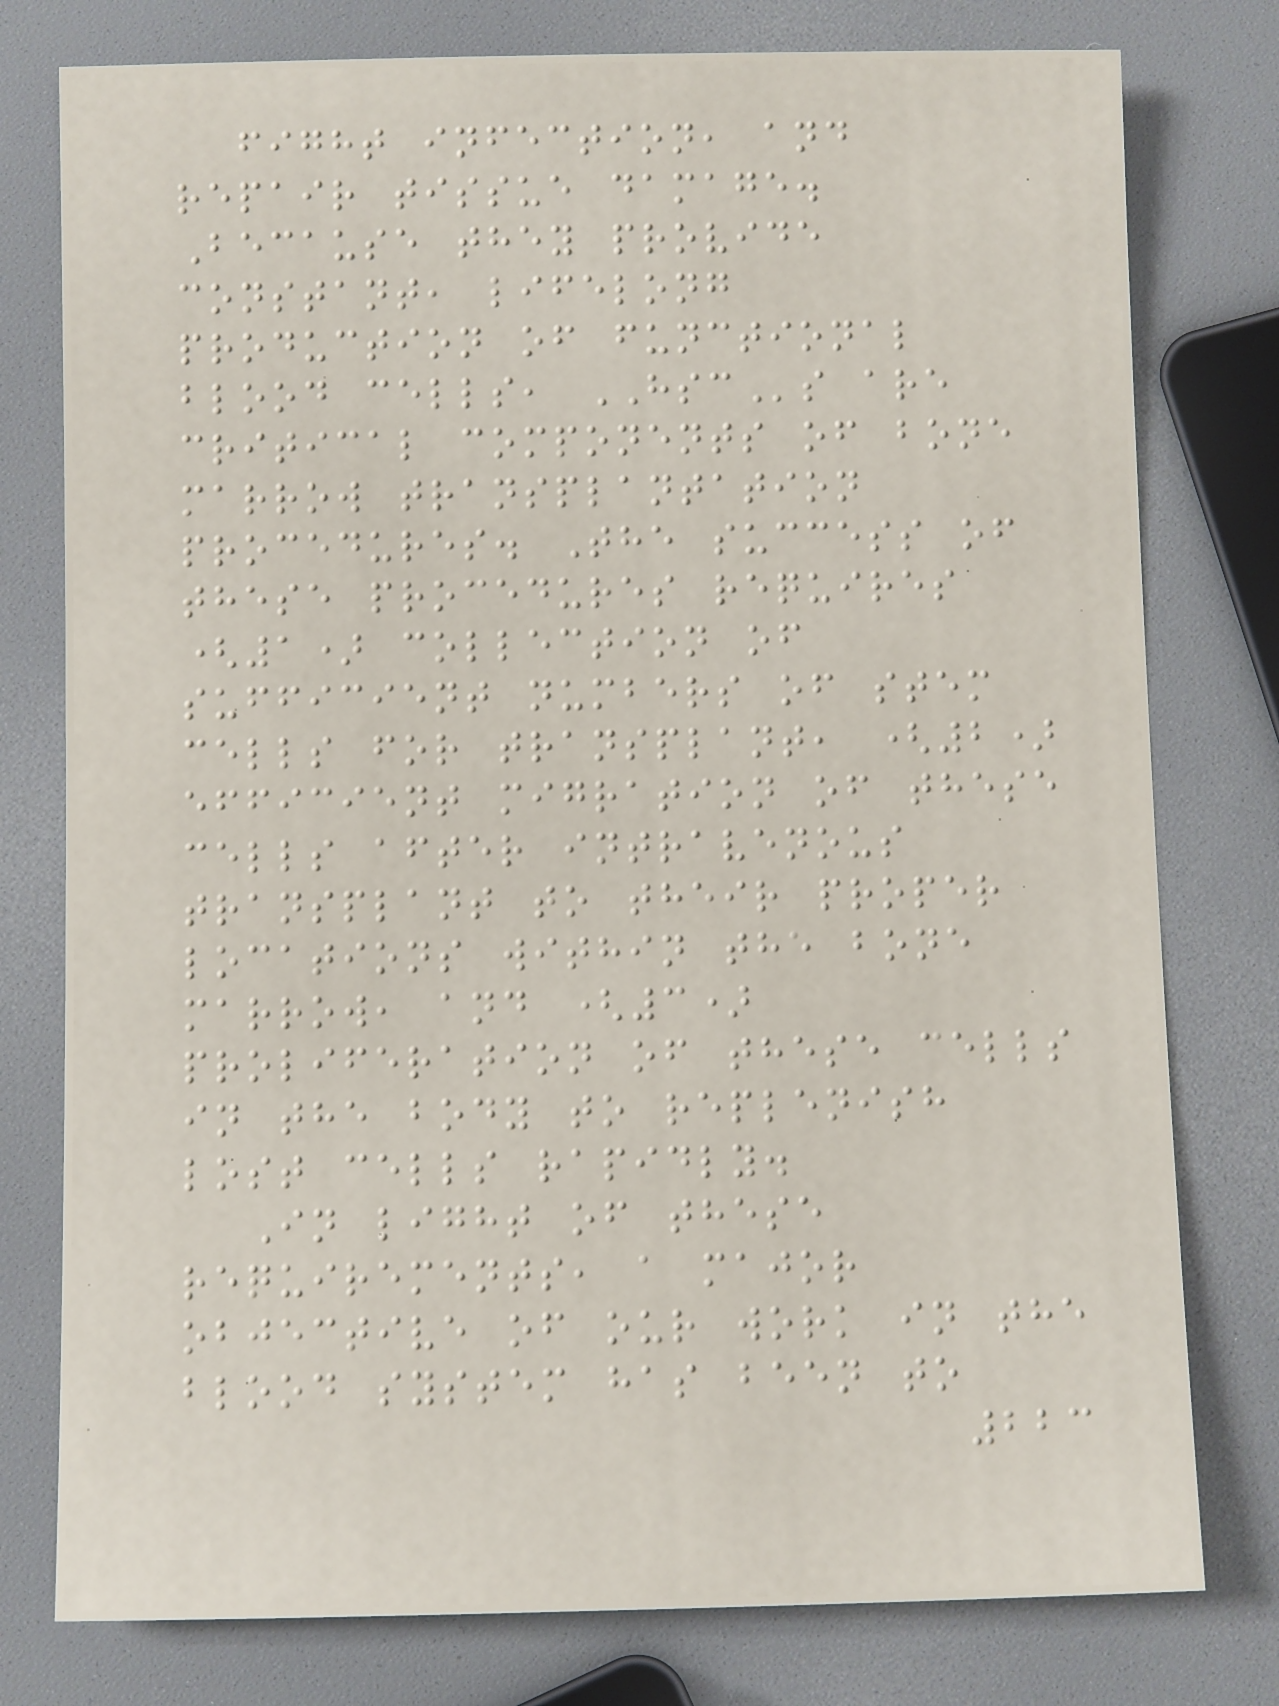fight infection, and
repair tissue damage.
Because they provide
constant, lifelong
production of functional
blood cells, HSCs are
critical components of bone
marrow transplantation
procedures. The success of
these procedures requires
(1) collection of
sufficient numbers of stem
cells for transplant, (2)
efficient migration of these
cells after intravenous
transplant to their proper
locations within the bone
marrow, and (3)
proliferation of these cells
in the body to replenish
lost cells rapidly.
In light of these
requirements, a major
objective of our work in the
blood system has been to
223
